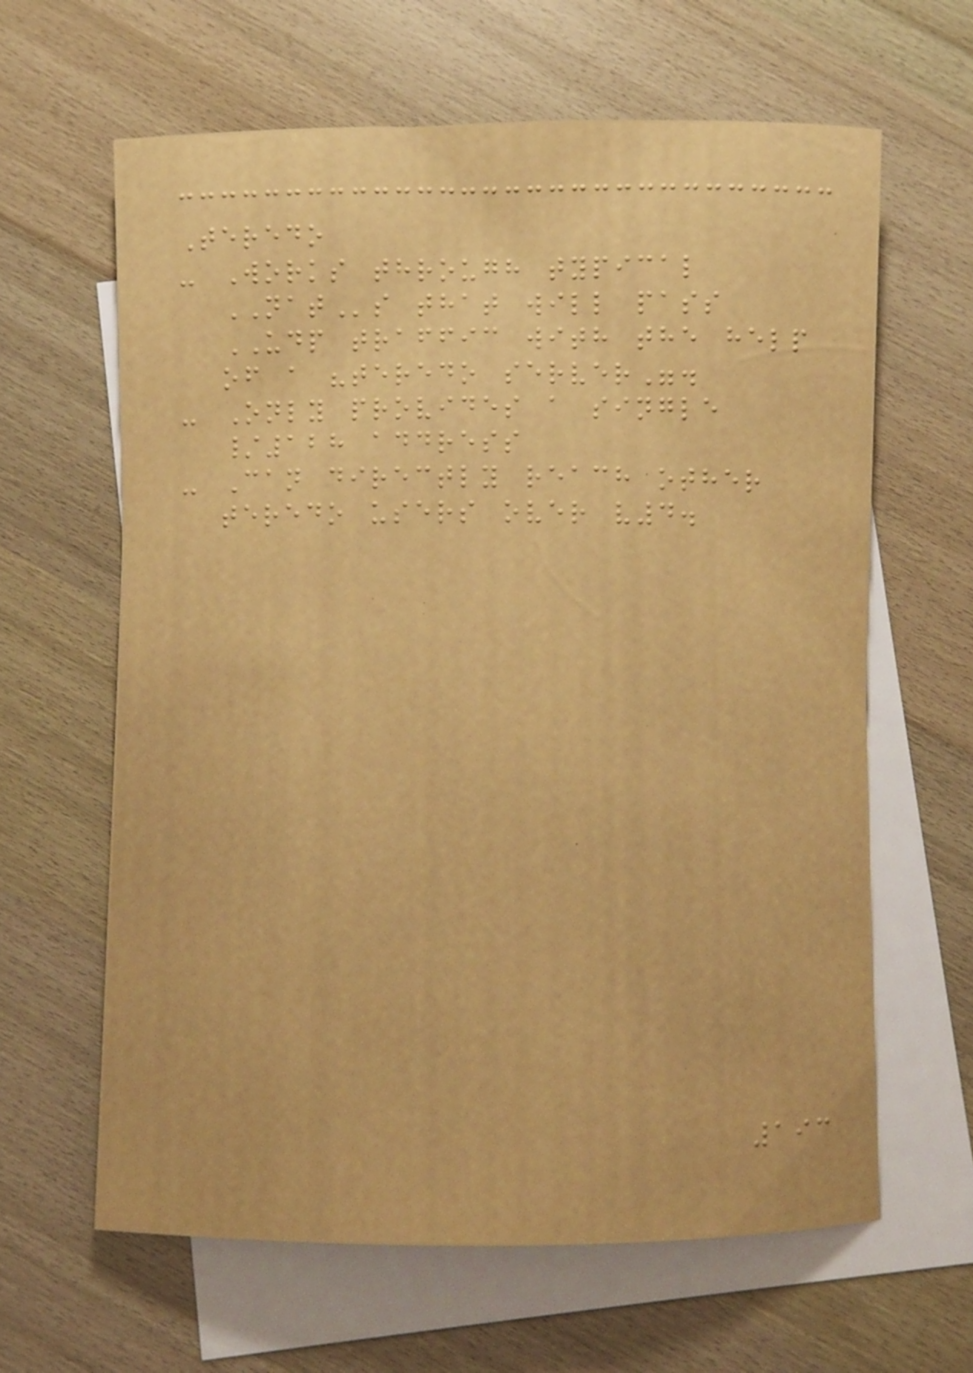Teredo
- Works through typical
NATs that will pass
UDP traffic with the help
of a "teredo server".
- Only provides a single
/128 address
- Can directly reach other
teredo users over v4.
193
